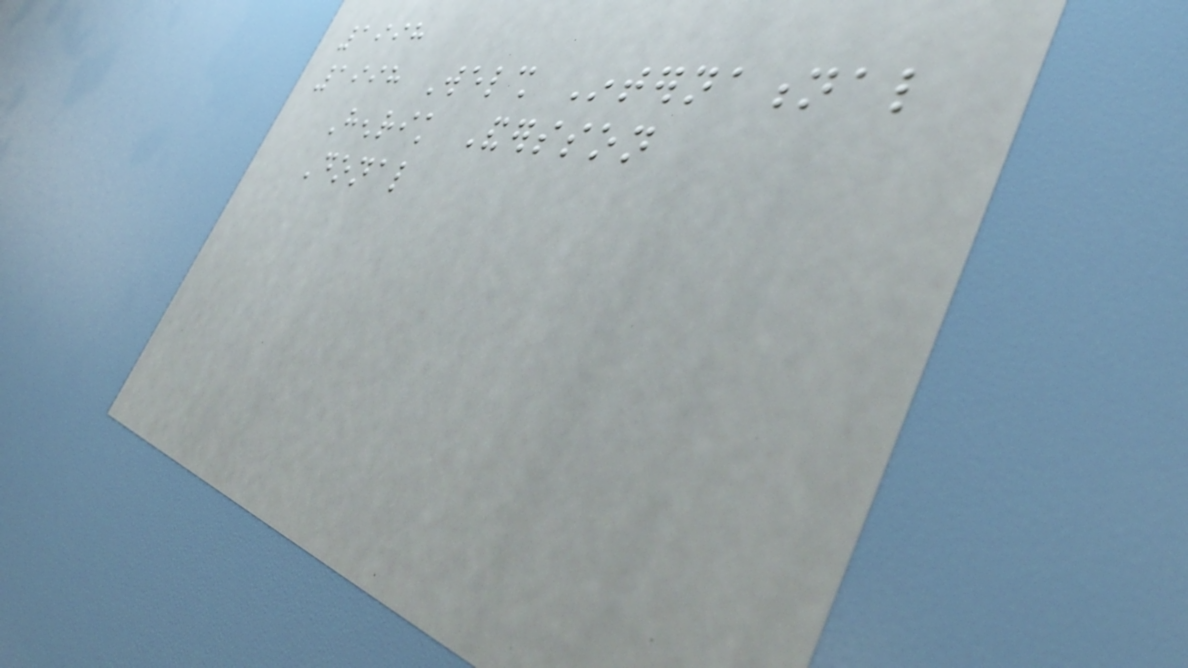1998
1998 Welsh International
Henrik Andersson
Donal
